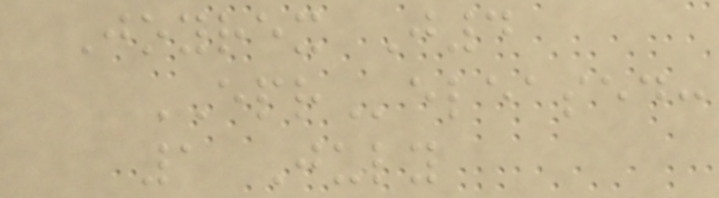Joyrex J4
EPReleased:
1 July
